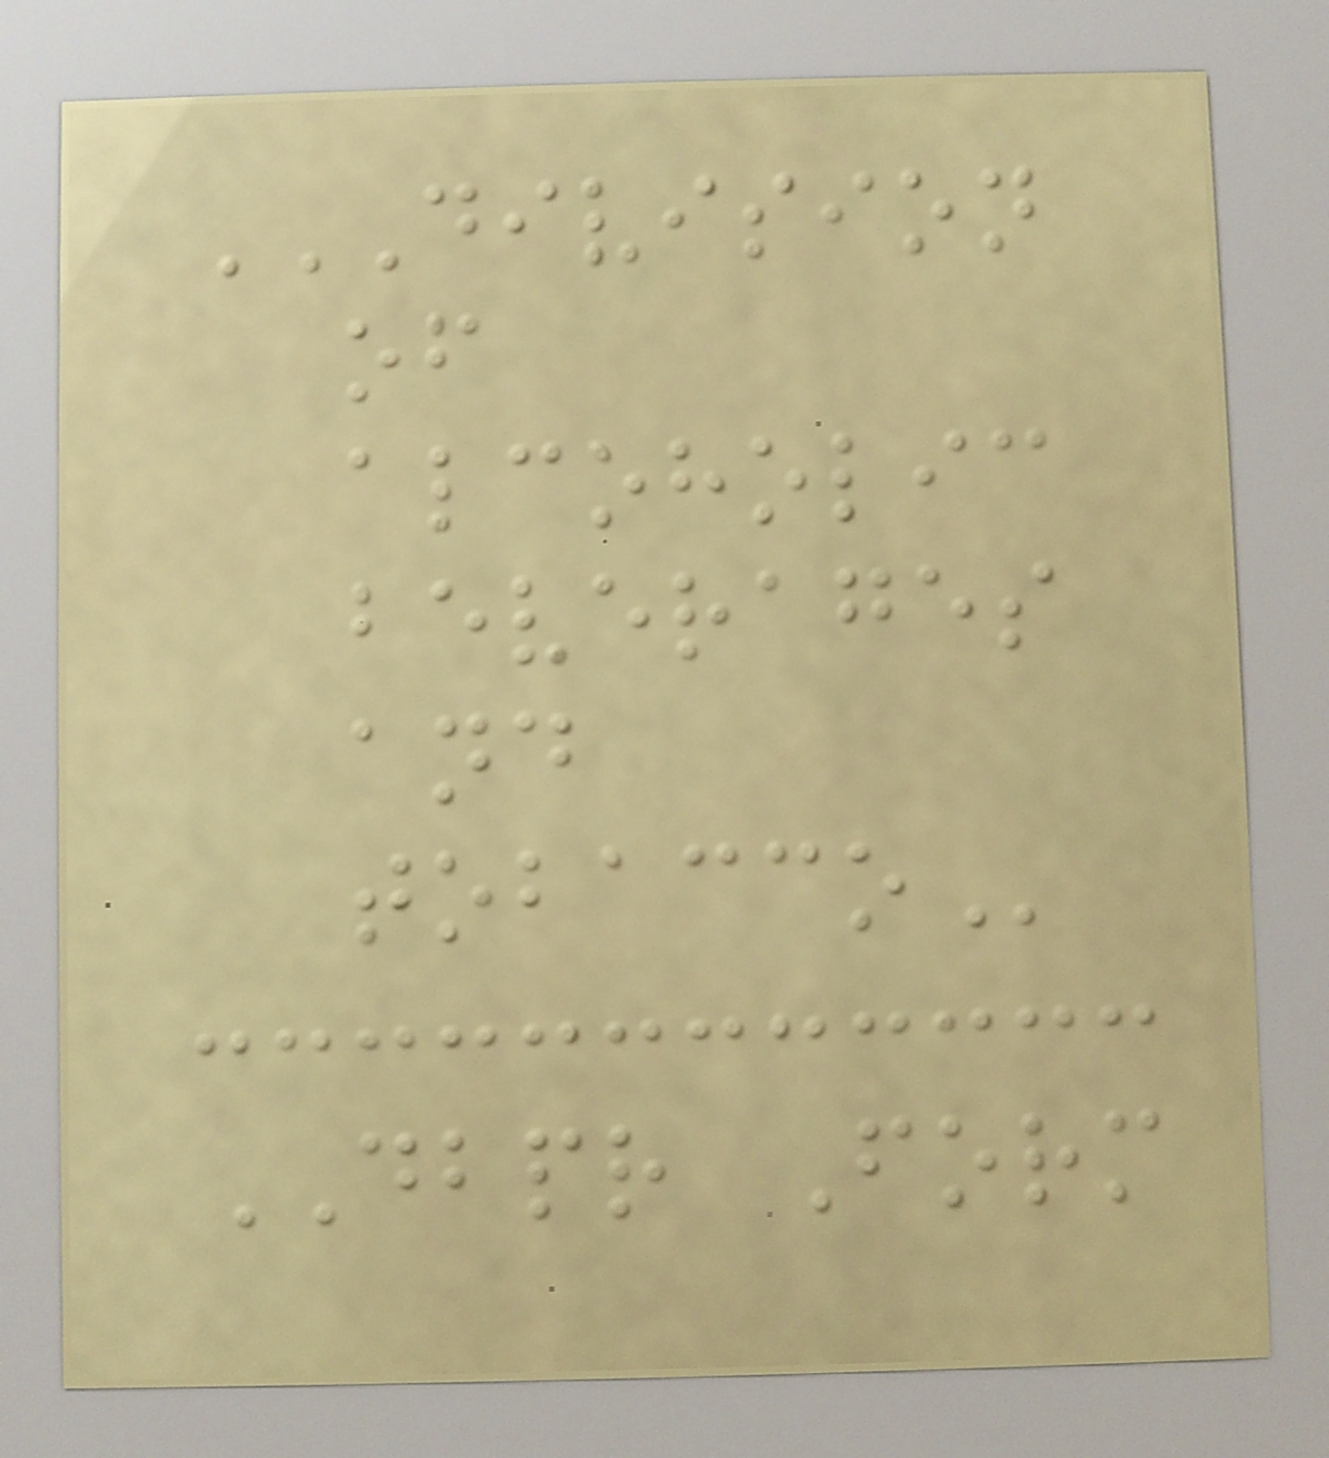DIVISION
OF
ALCOHOLIC
BEVERAGES
AND
TOBACCO
DBPR Form
